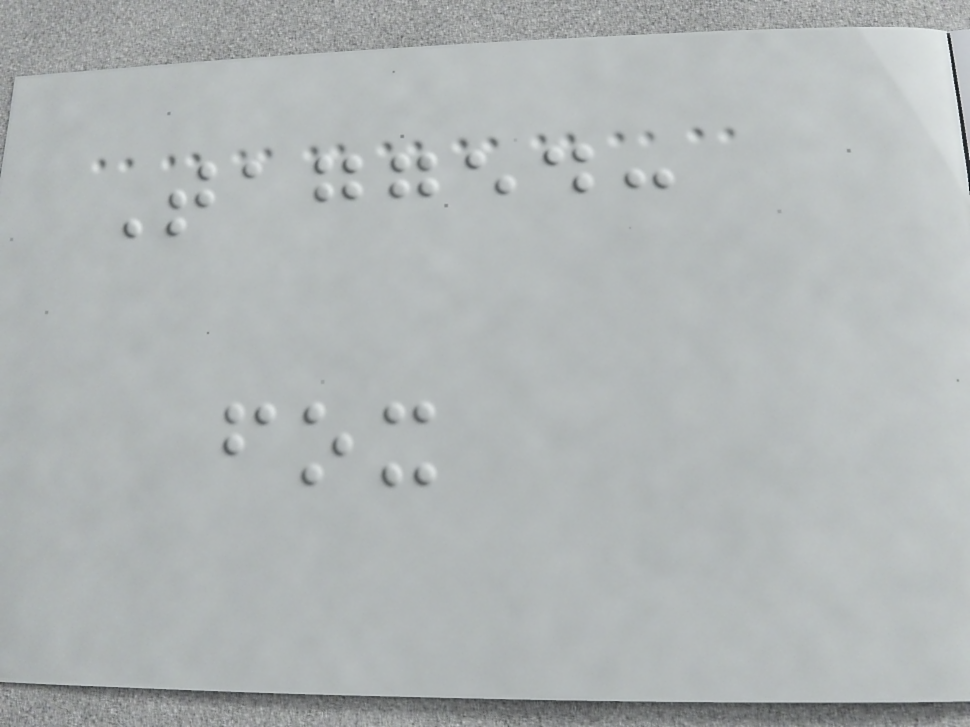Tagged:
fox
